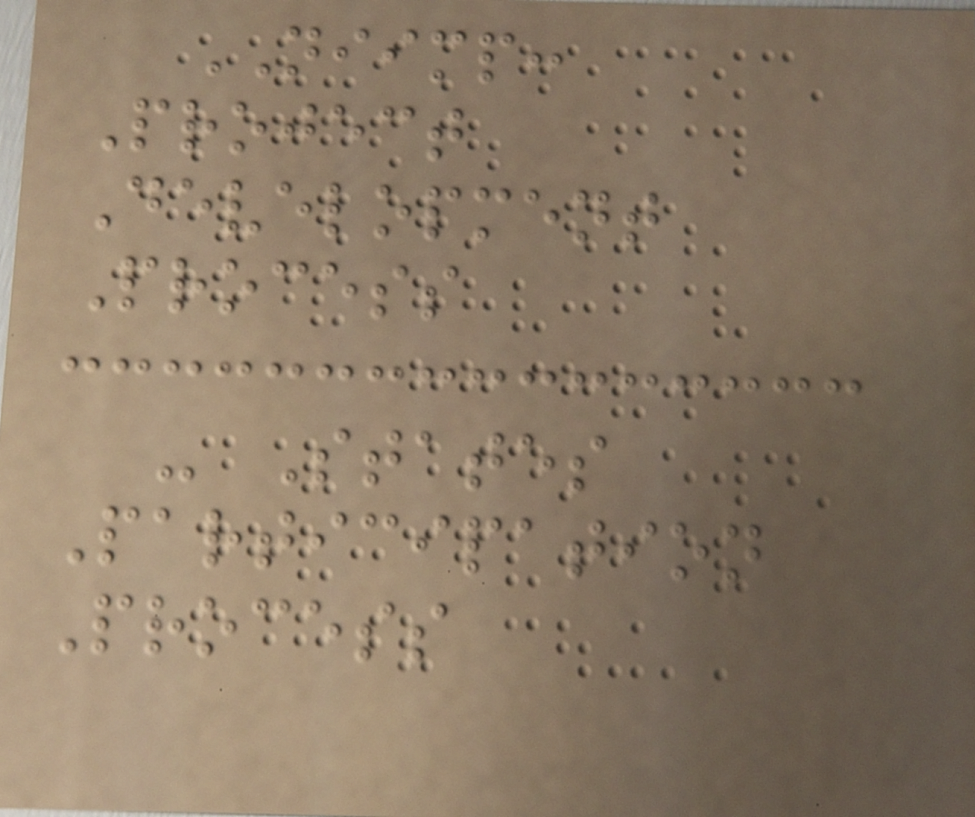NIIMP:
Project
Development
Process
- States
Participation
Process
